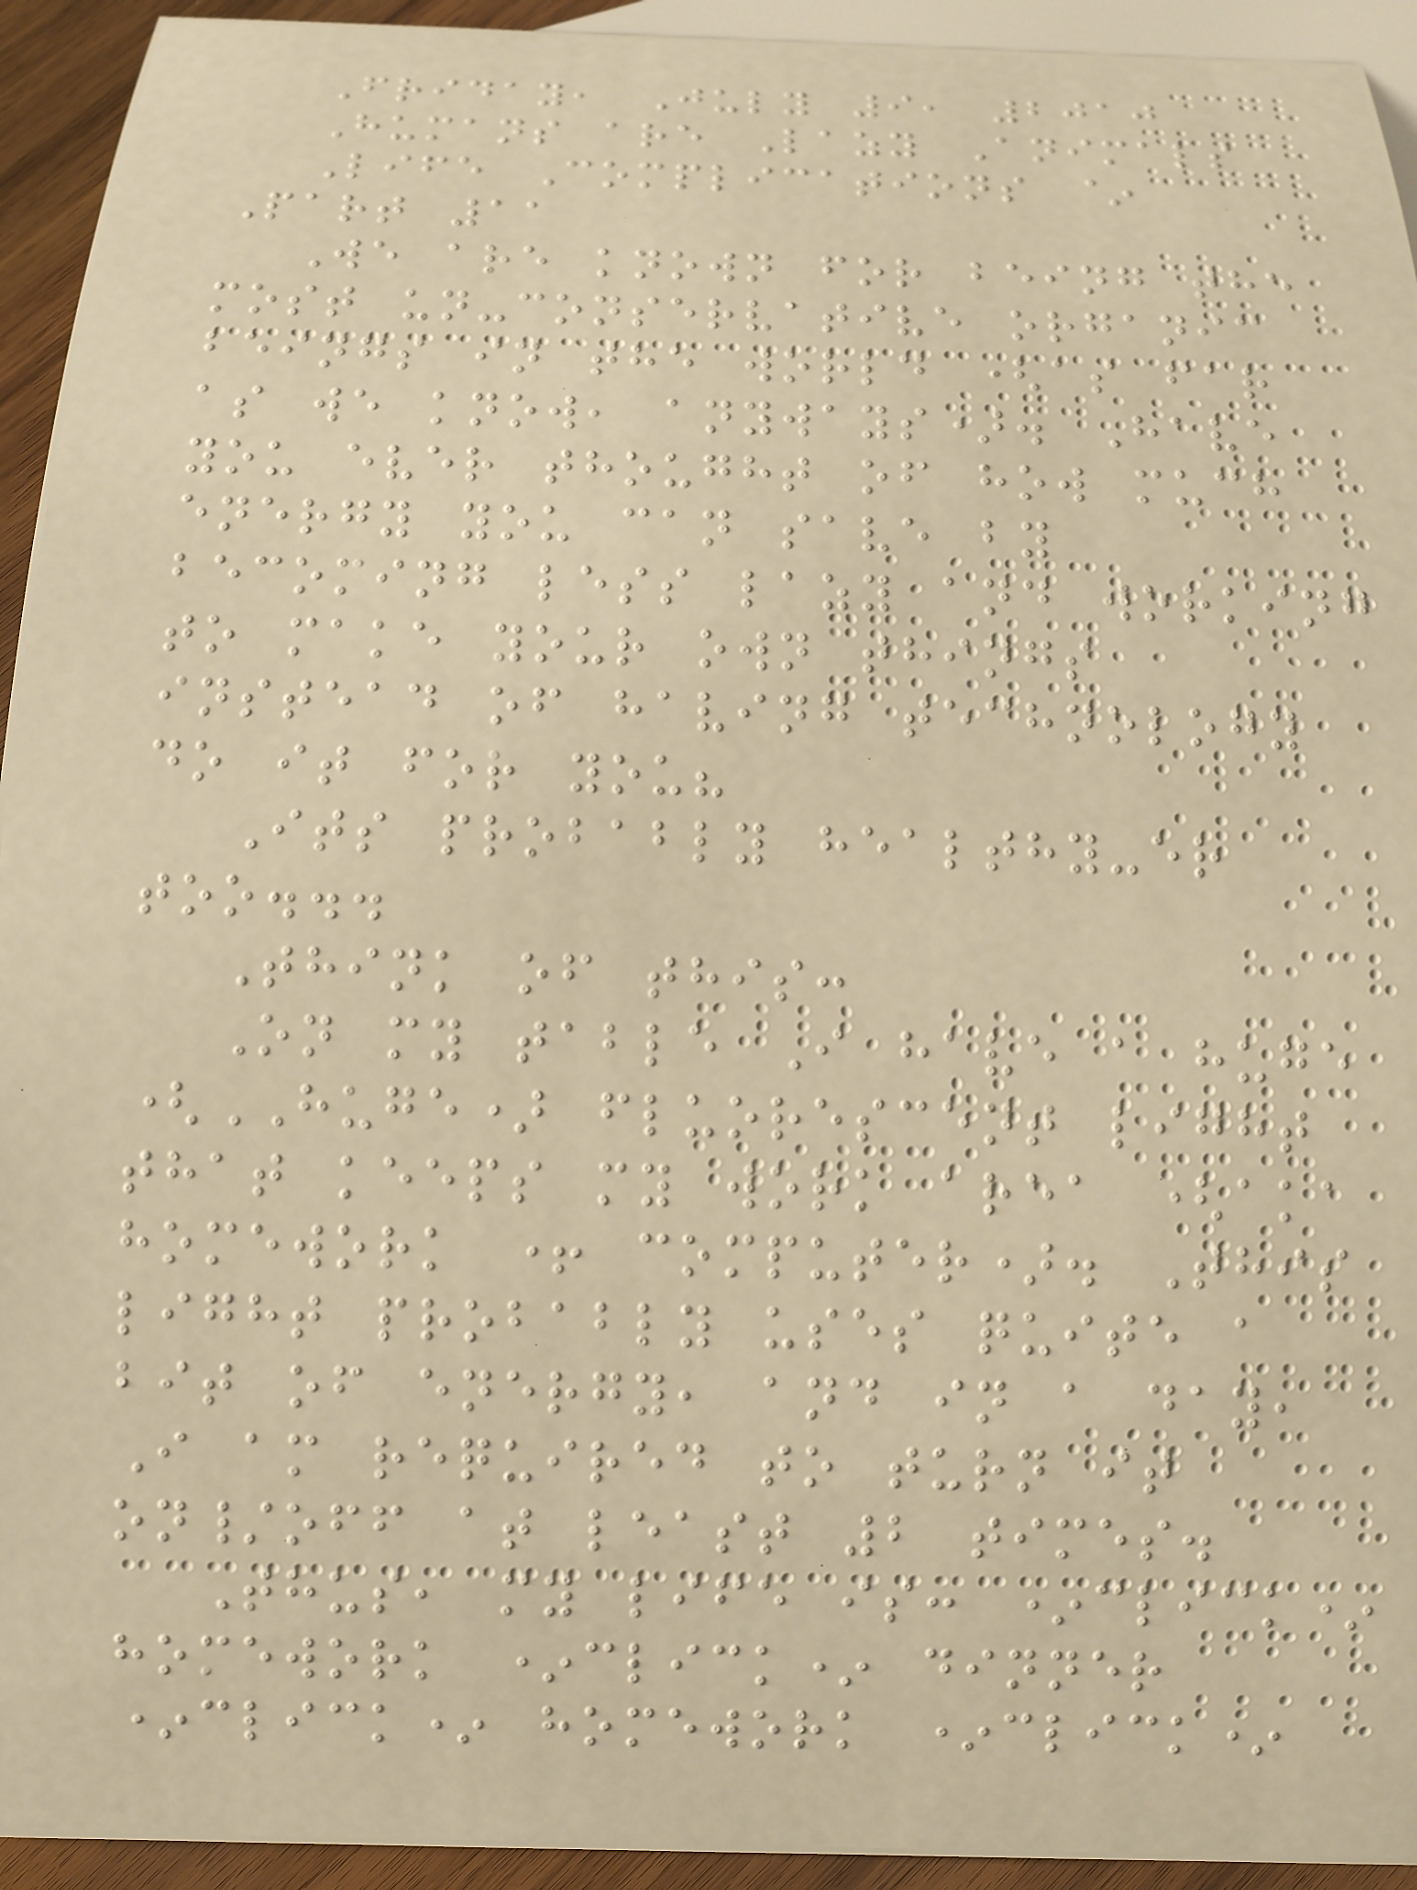Friday, July 9, 2010
Humans are Lazy Animals
Life Complications ~
Part 11
We are known for being the
most un-conservative organic
beings in the world (as far
as we know, anyways). Have
you ever thought of how much
energy you can save by
becoming less lazy and working
to make your own things
instead of having technology
do it for you?
Its probably healthy-er
too...
Think of this:
On my table I have a huge
(HUGE) fluorescent light
that keeps my work area (aka
homework + computer). This
light probably uses quite a
bit of energy, and in a day,
I am required to turn it
on/off at least 2 times.
Thus, my life is: *click*
homework *click* dinner
*click* homework *click*
